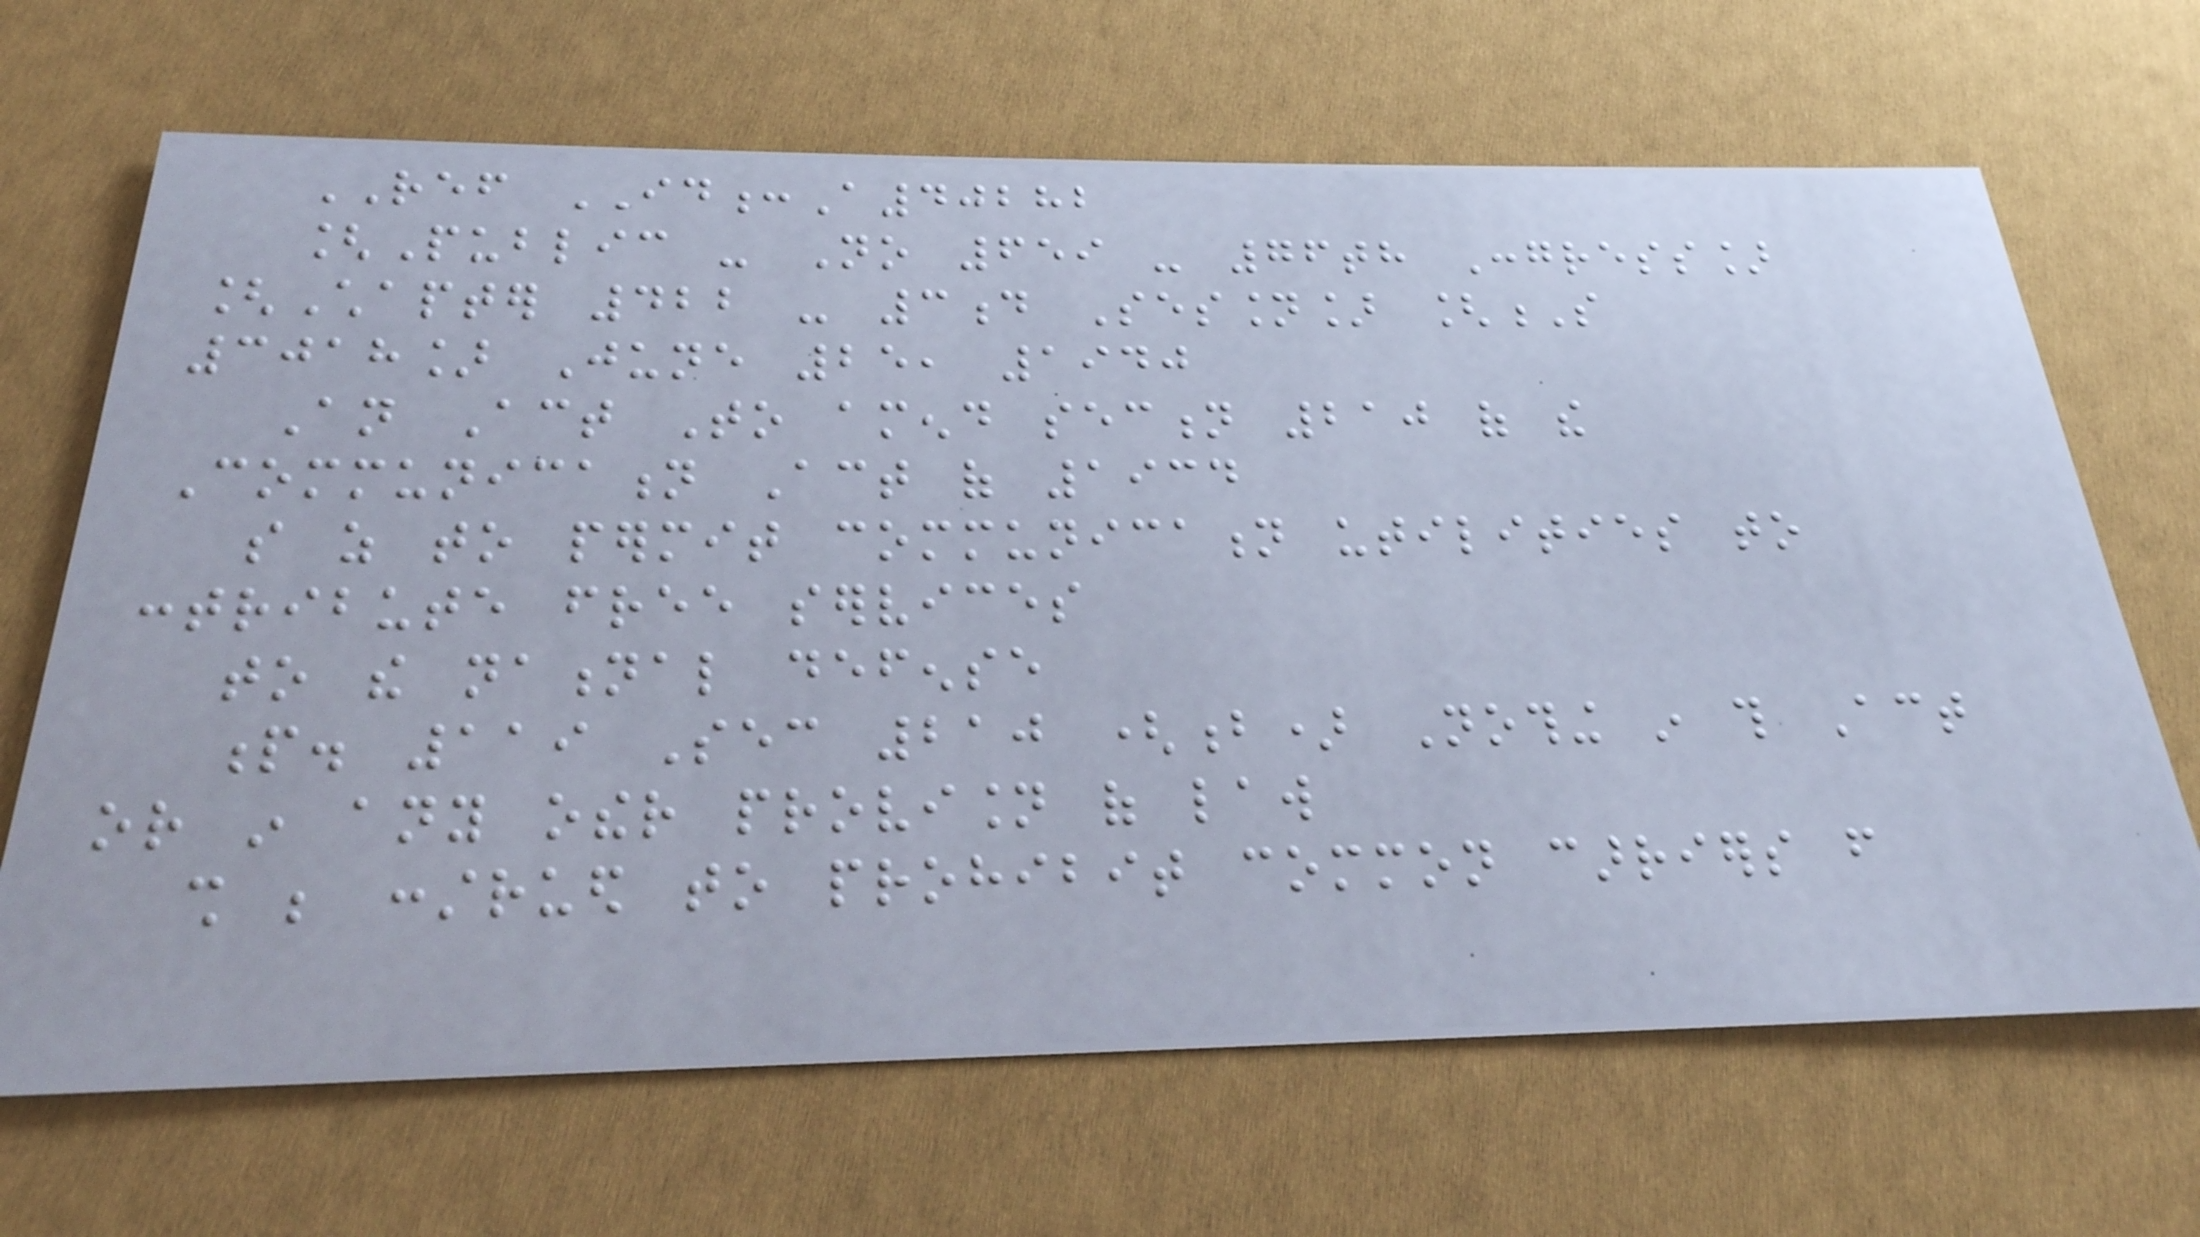REF ID:A40282
[Public - No 659 - 76th Congress]
[Chapter 422 - 3d Session] [S
3018] June 25, 1940
An Act To amend section 210 of the
Communication Act of 1934
so as to permit communication utilities to
contribute free services
to the national defense
p. 119 Sec 210 (b) Nothing in this Act
or in any other provision of law
shall be construed to prohibit common carriers from
